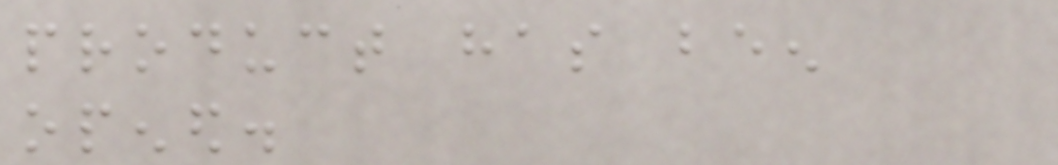product has been
opened.
